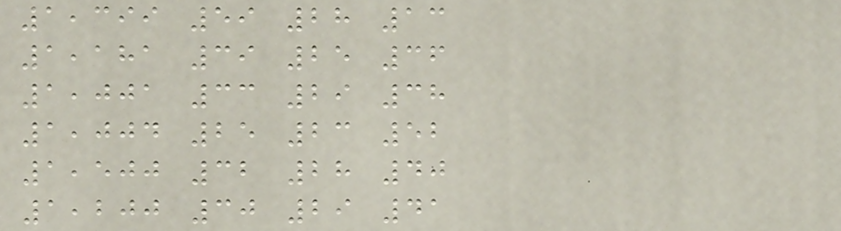1,399 59 28 13
1,181 39 25 36
1,001 33 29 38
1,004 25 23 52
1,500 32 28 40
1,200 30 29 41
